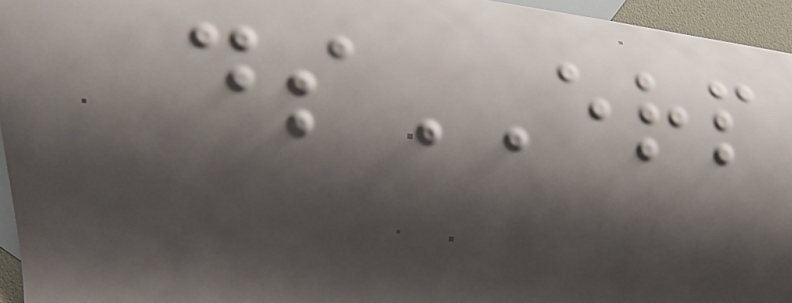dsERP
